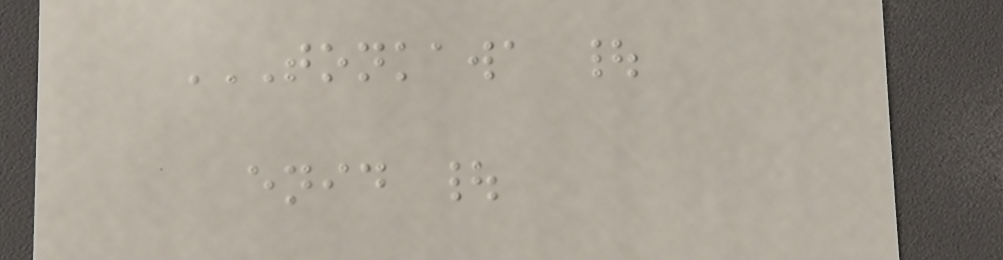TONKAWA |
ENID |
